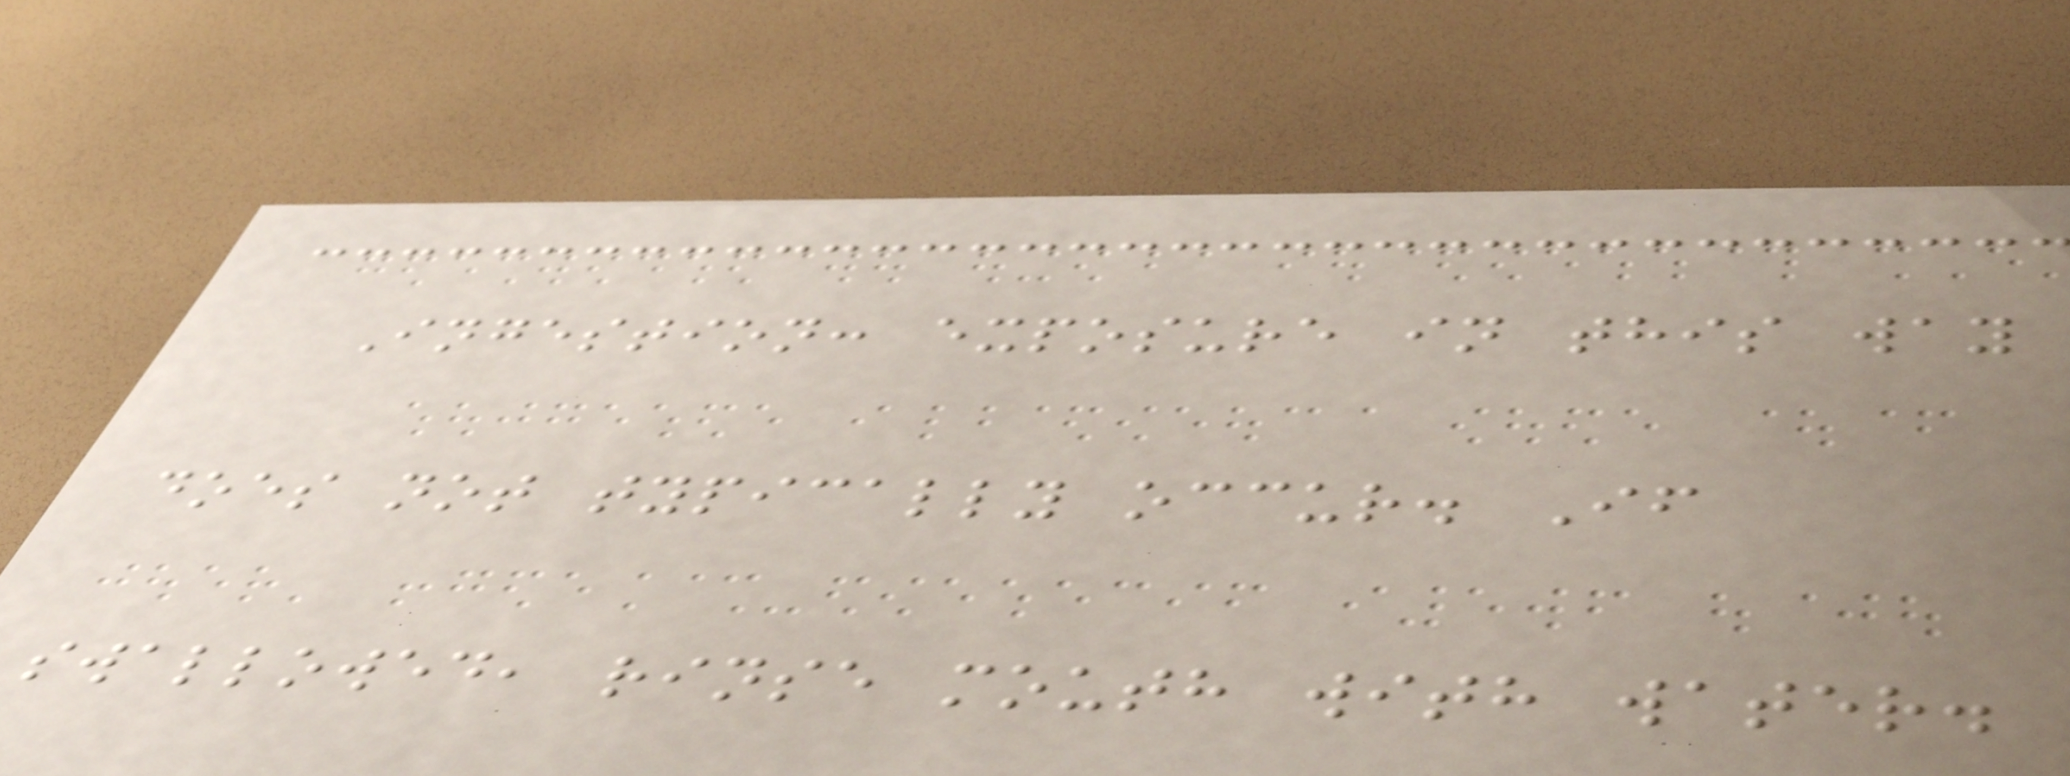Ingestion: exposure in this way
does not typically occur. If
swallowed, rinse mouth with water.
